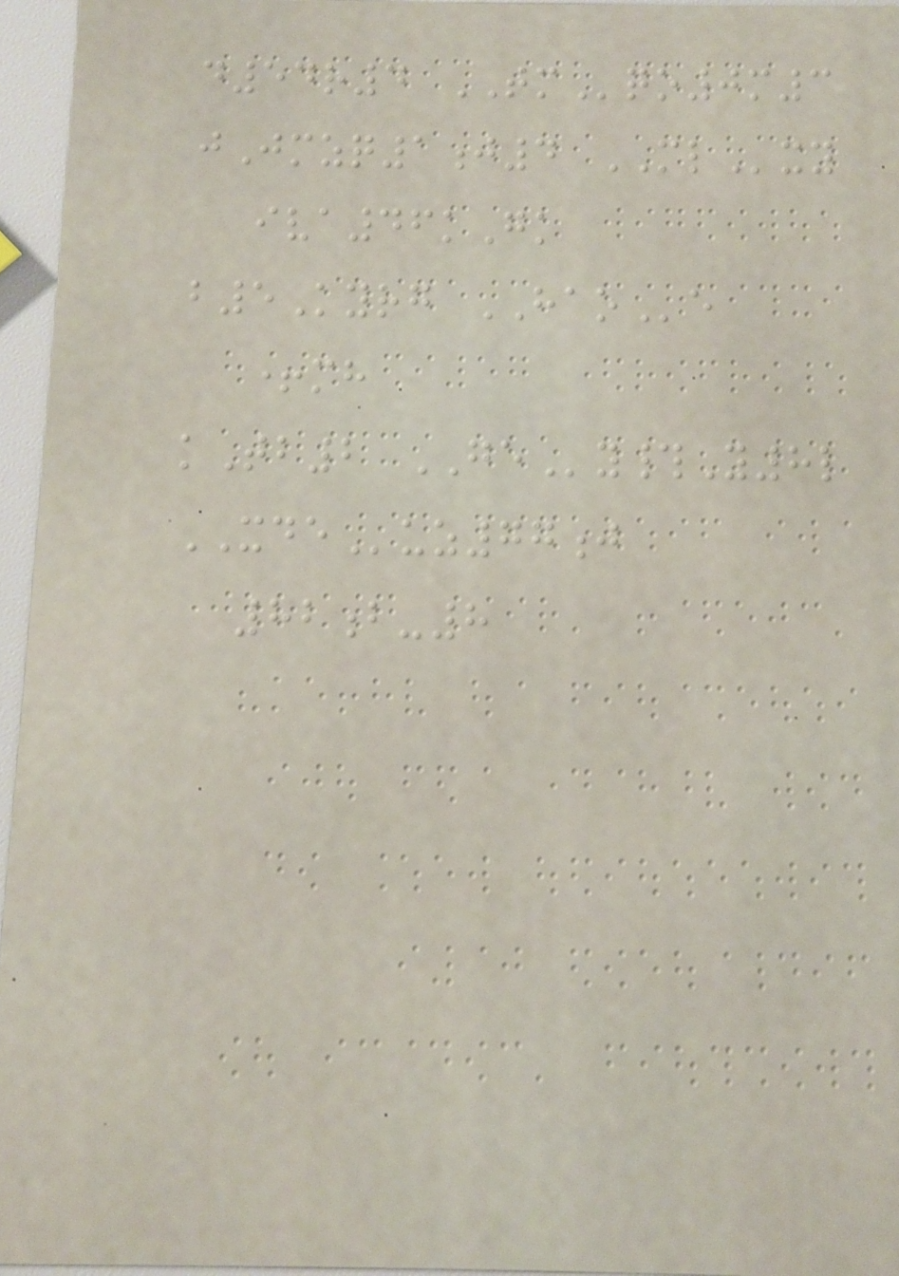d54r4 TMqo0m3
jJmzq1j4 MLxy
iva46kGk
b5Kyrg HAOe
+mh
kTb2 GEy#Y8l
XDEuz77j
82b-8
